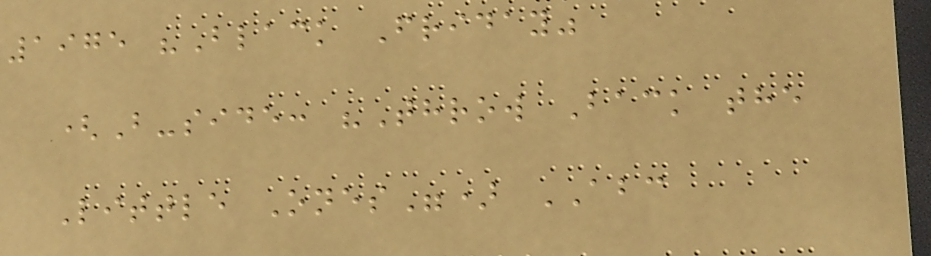1975 "Black Friday"
(B-side: "Throw Back the
Little Ones") ABC
